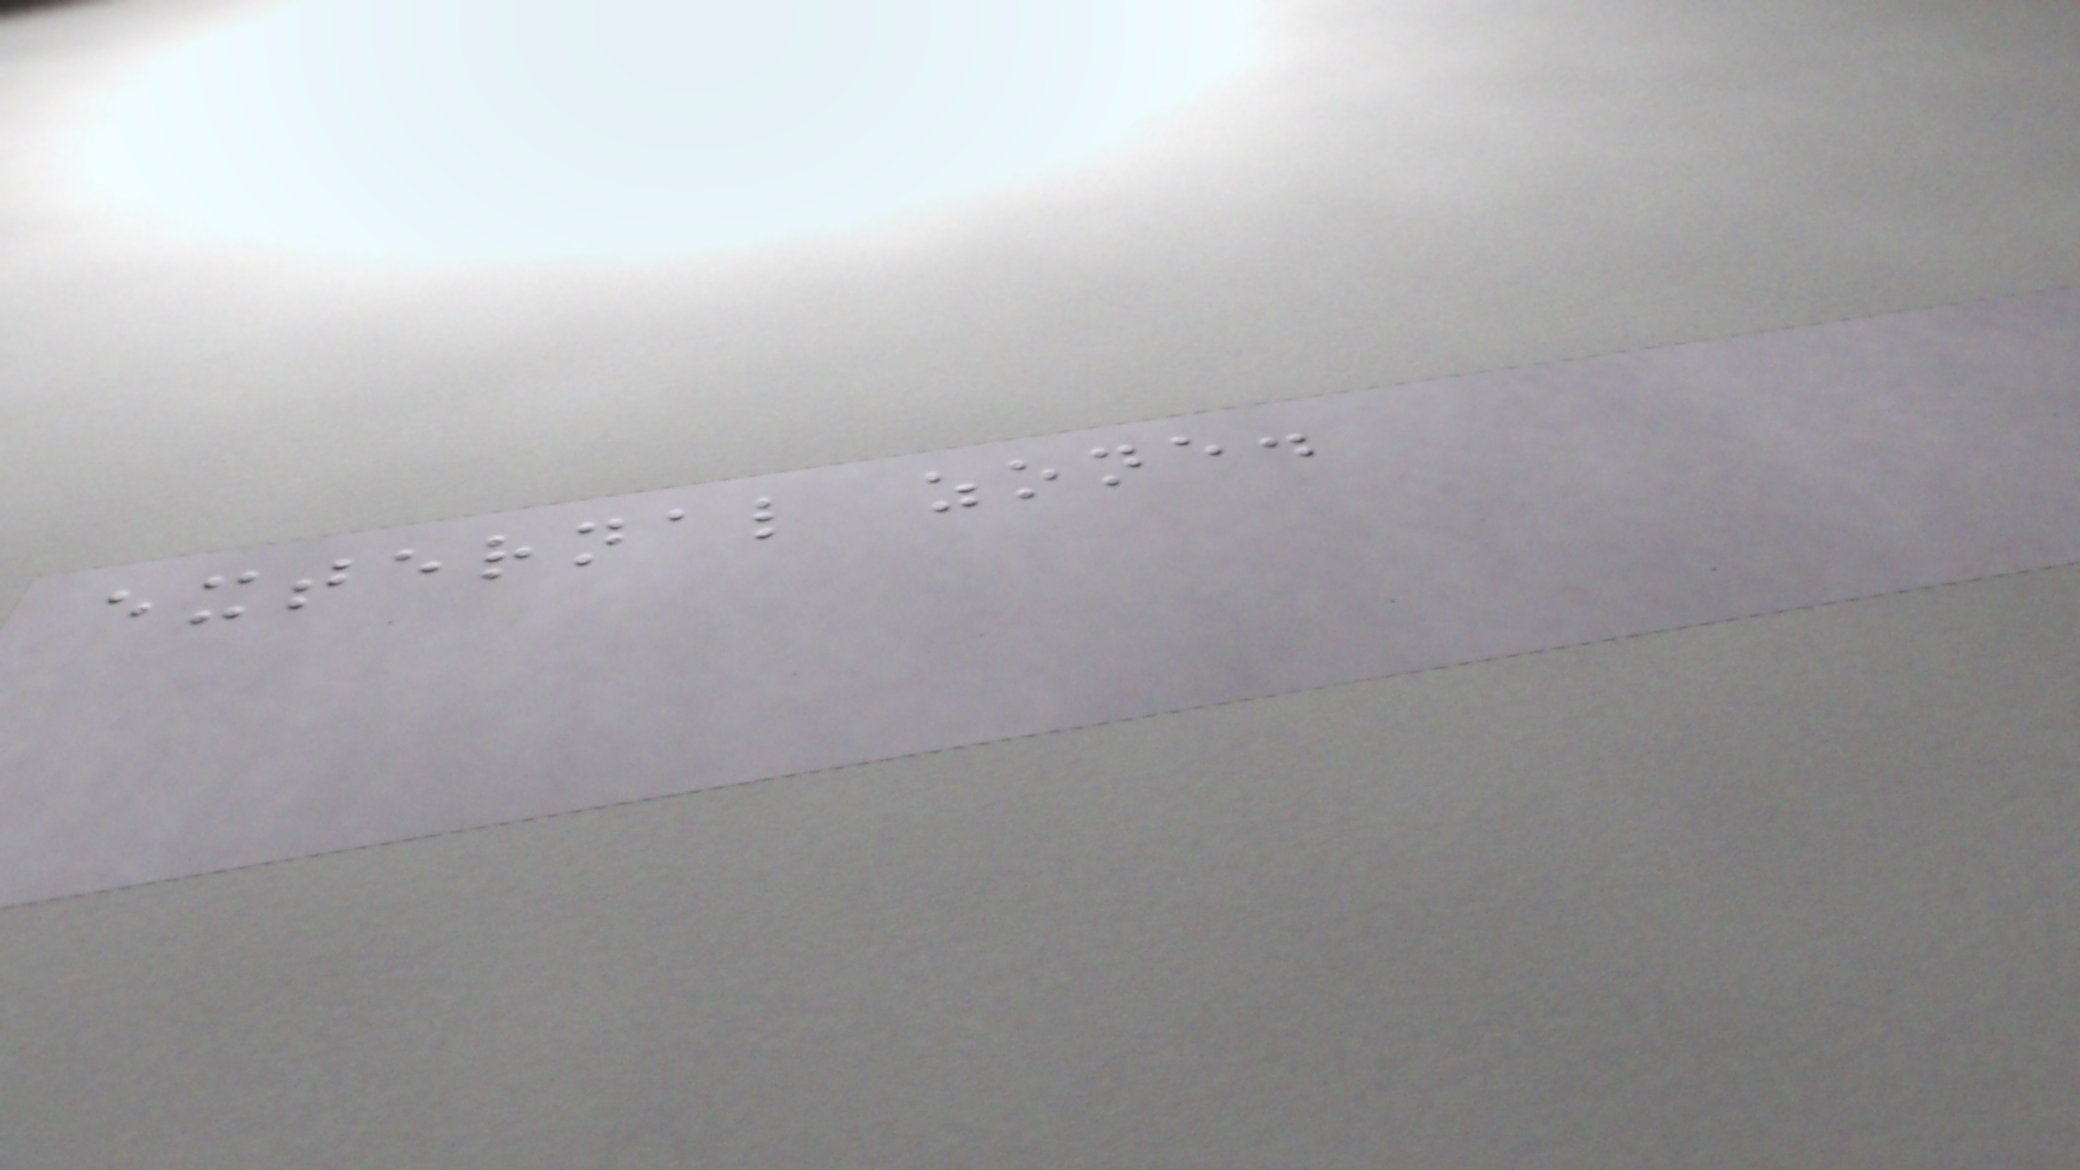external zone.
